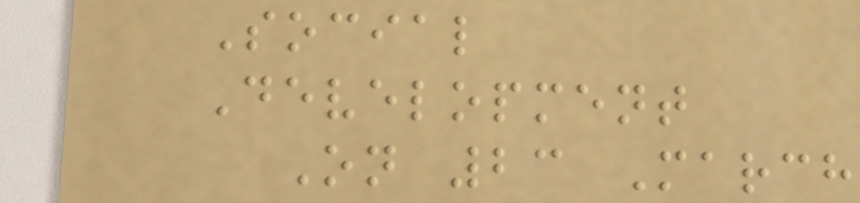Social
Development
On 23 March
